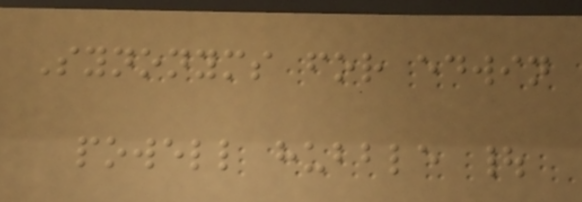Synonyms for edwin
powell hubble |
